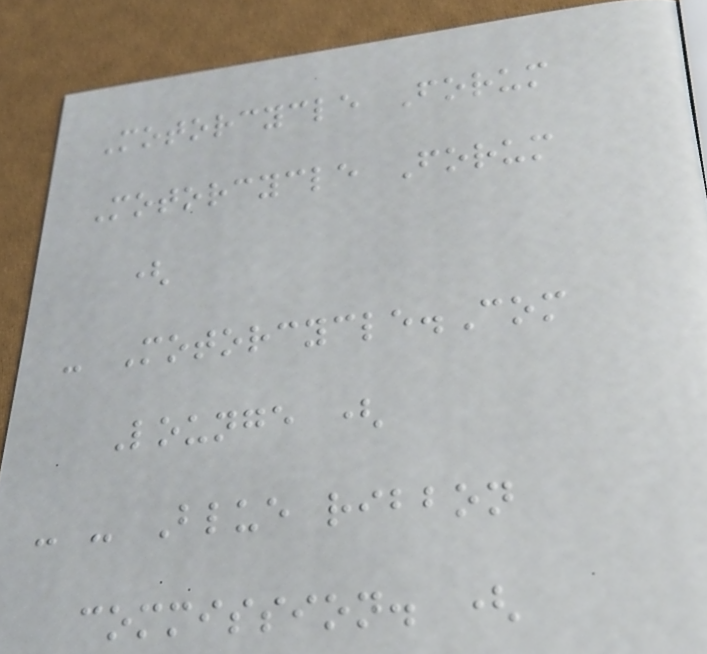Motorcycle Forum
Motorcycle Forum
(
- Motorcycle.Com
Lounge (
- - Blue ribbon
commission. (
